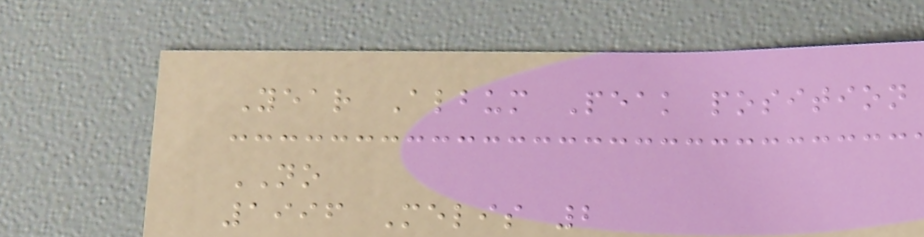Year Album Peak position
NO
1996 Melis 2
